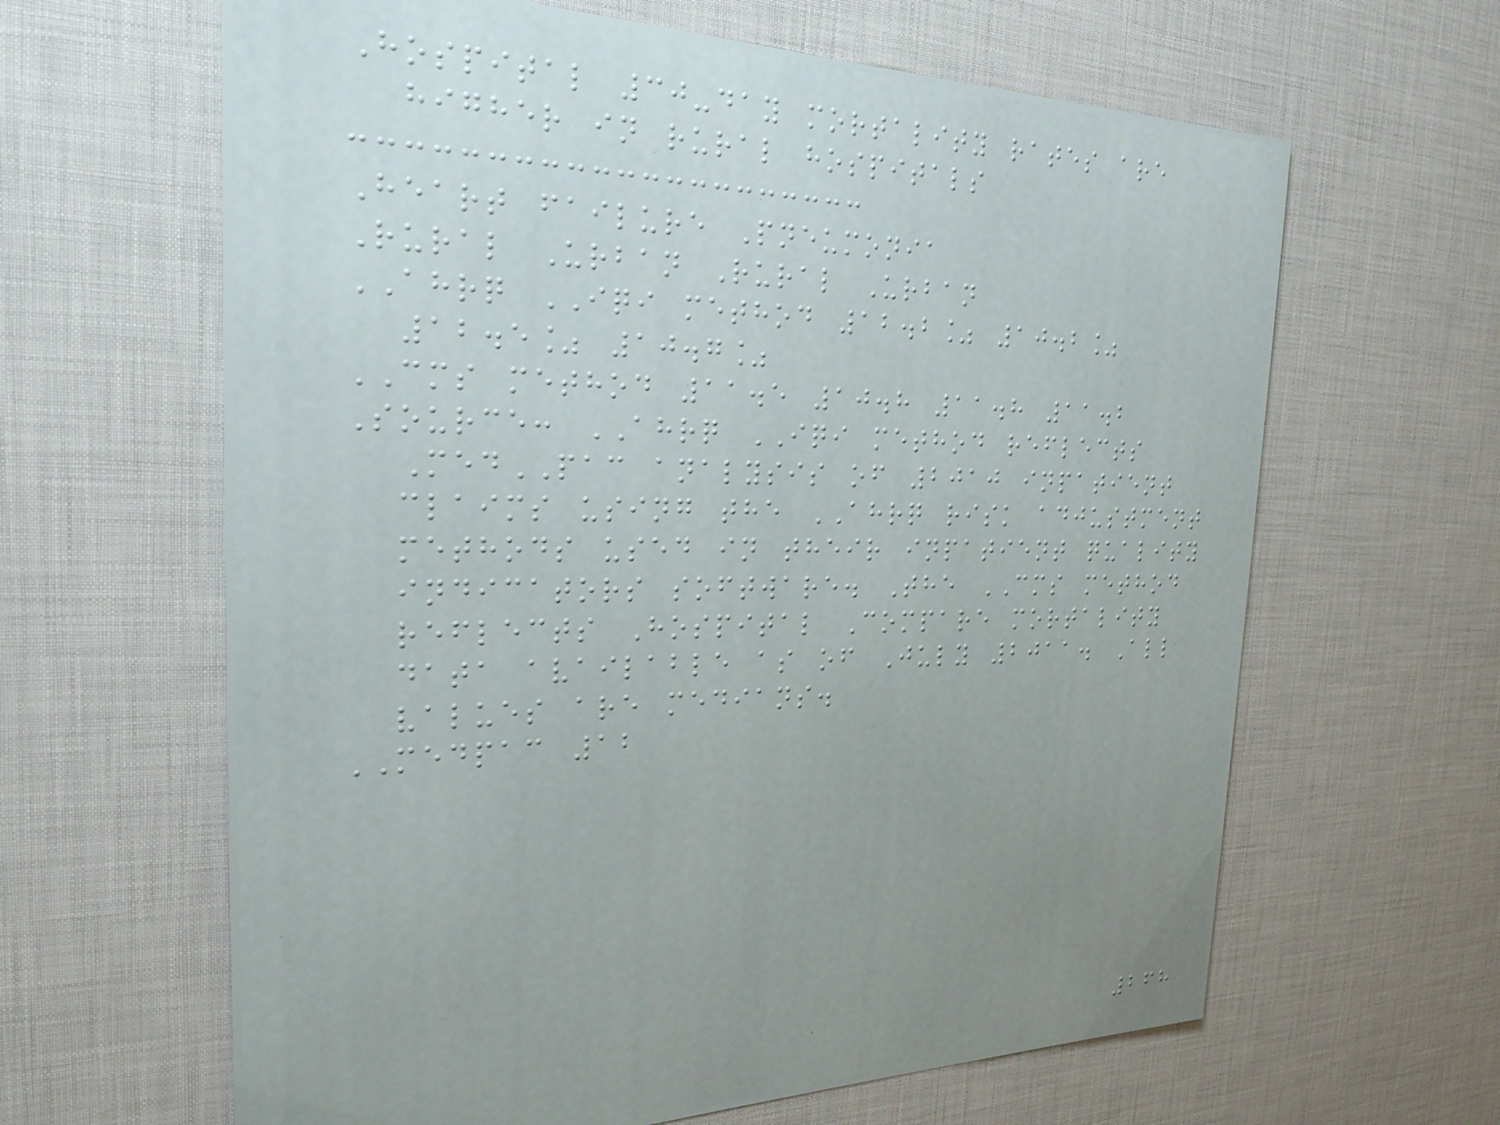Hospital 30-day mortality rates are
higher in rural hospitals
Heart failure Pneumonia
Rural Urban Rural Urban
AHRQ IQI method 12.2% 10.2%
12.5% 10.7%
CMS method 11.5 10.8 11.8 11.2
Source: AHRQ IQI method reflects
MedPAC analysis of 2010 inpatient
claims using the AHRQ risk adjustment
methods used in their inpatient quality
indicators software. The CMS method
reflects Hospital Compare mortality
data available as of July 2011. All
values are medians.
MEDPAC 12
268
